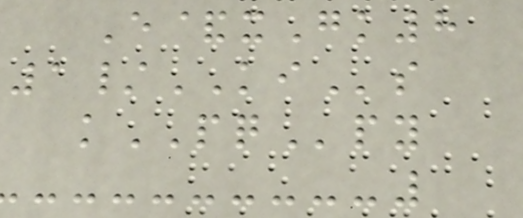E&xGk8
1/KIs
kPQpy
